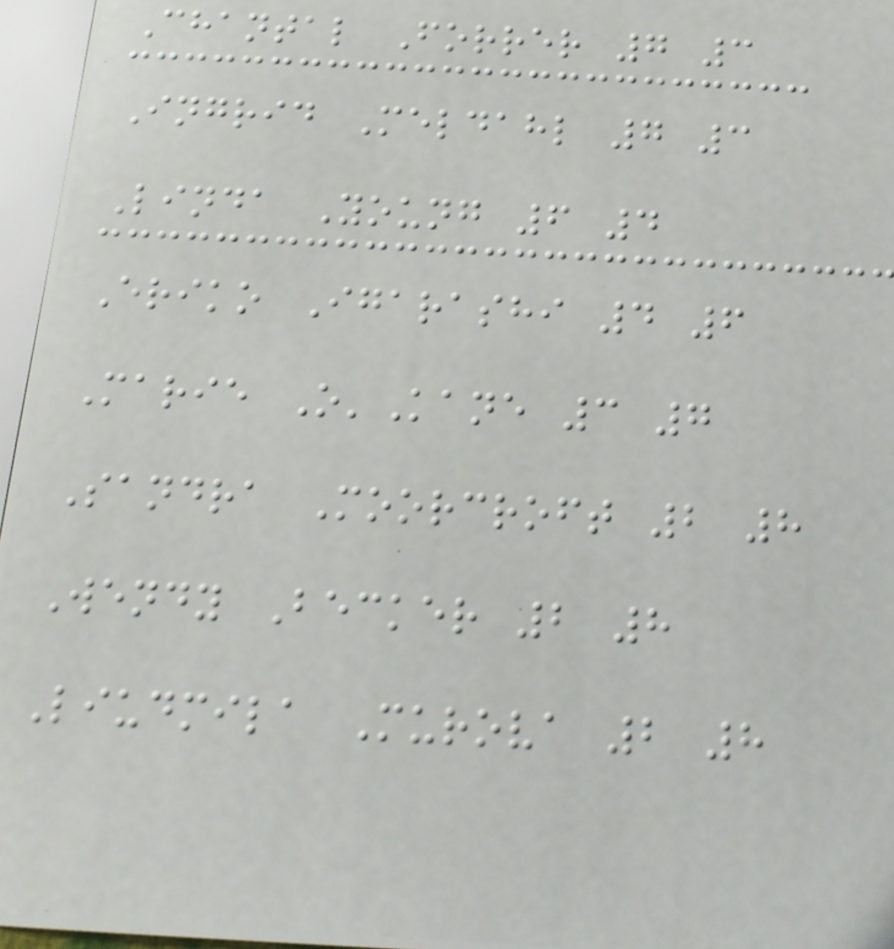Chantal Forrer 7 3
Ingrid Meldahl 7 3
Linda Young 6 4
Eriko Igarashi 4 6
Marie O'Kane 3 7
Sandra Moorcroft 2 8
Wendy Becker 2 8
Liudmila Murova 2 8
